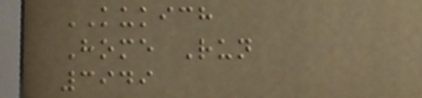KUKICH
Home Run
3949
